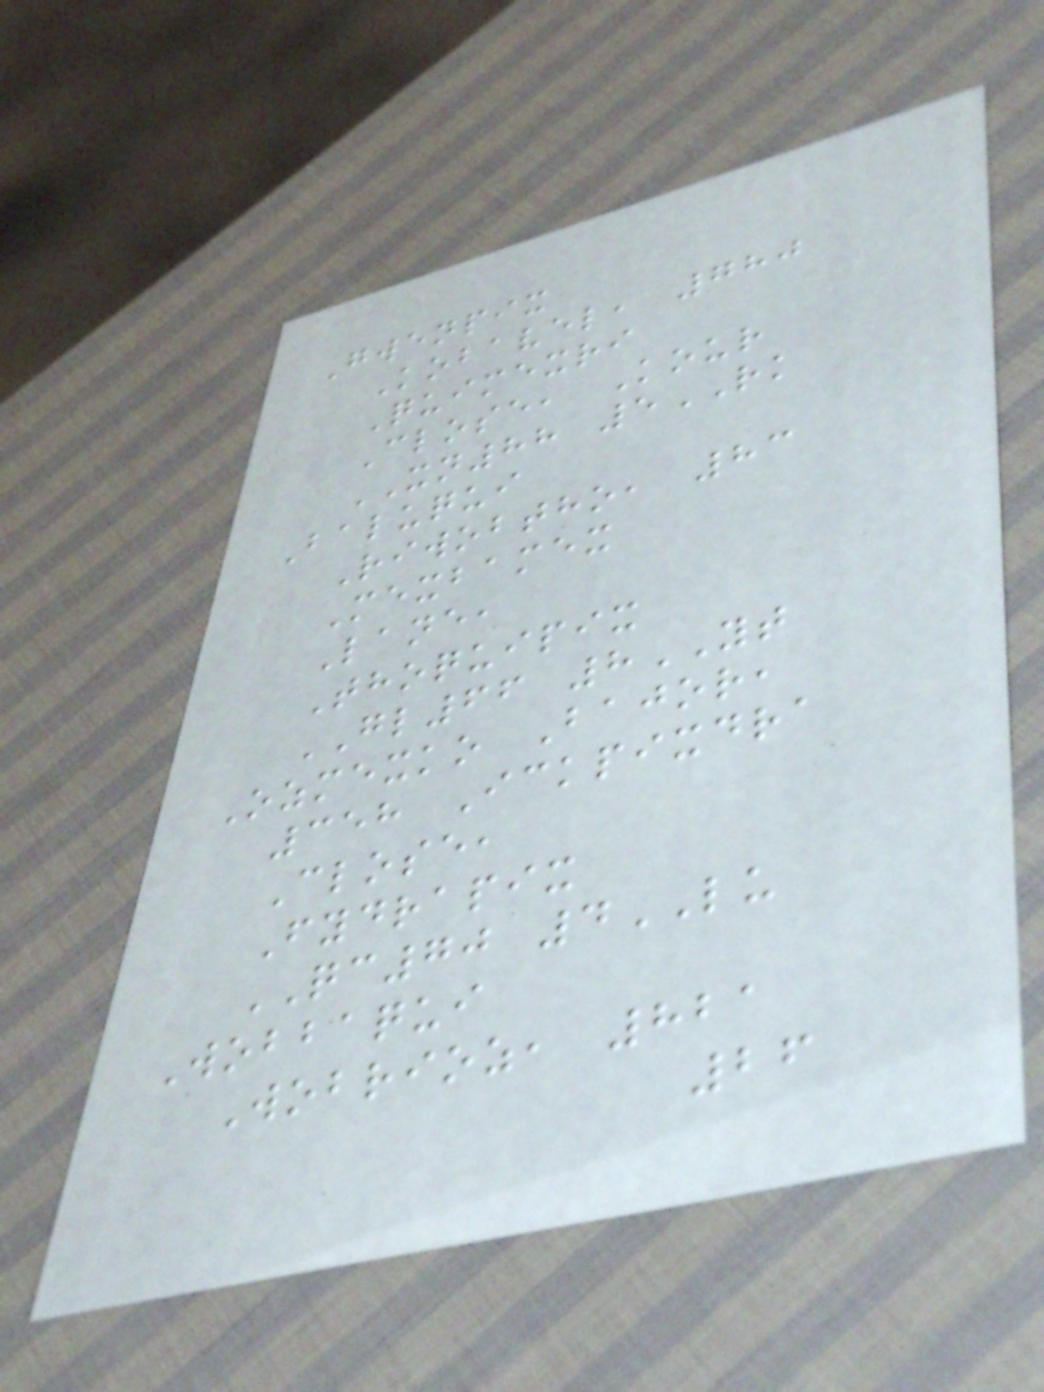Gwenpix
Kobavel, 780
Quimexri
Close, Kour
XN88 5RK
Baluqui
Riwobtho, 83
Mexbamex
Lane,
Thoquipix
GL66 8YT
Ozmexko Bajor,
358 Ickpixdra
Close,
Fydrapix
QC70 4LU
Wobbaqui
Wobrioz, 821
26
